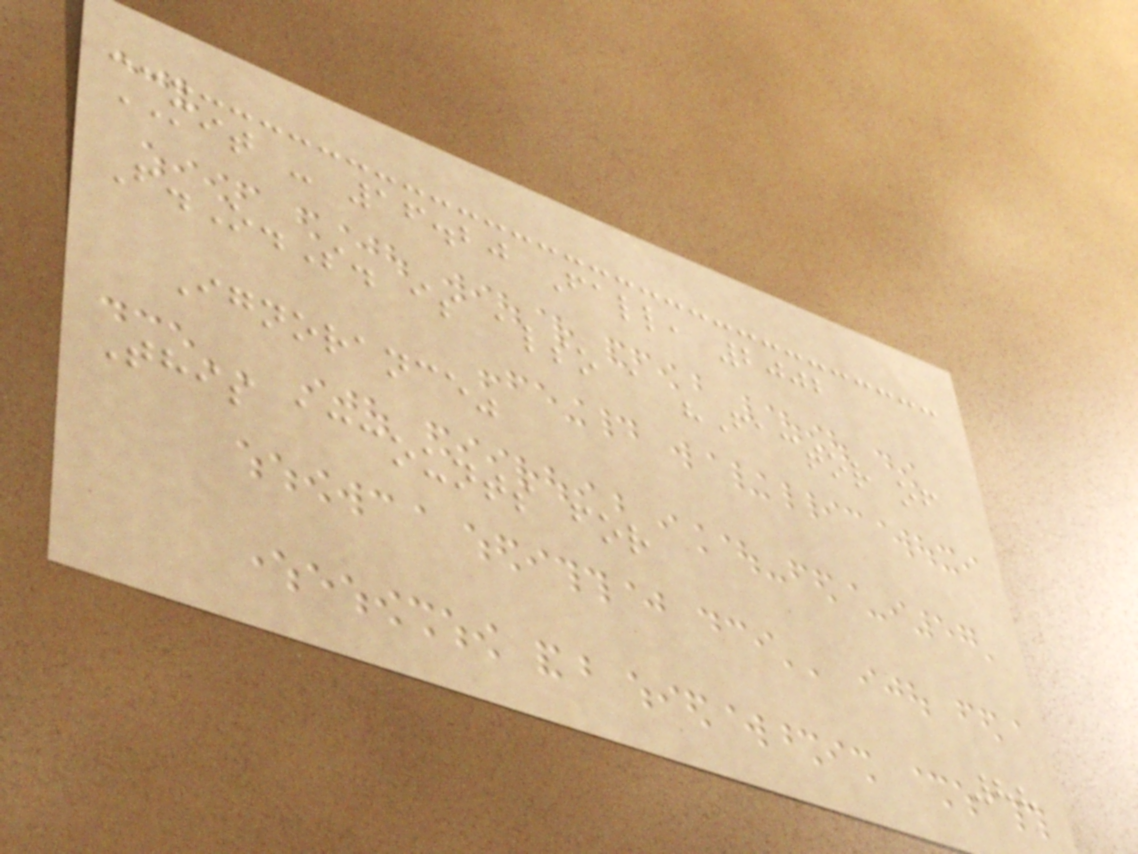MIT - 16.20 Fall, 2002
F.O.S. is also a "Factor of
Ignorance"
This accounts for
88
